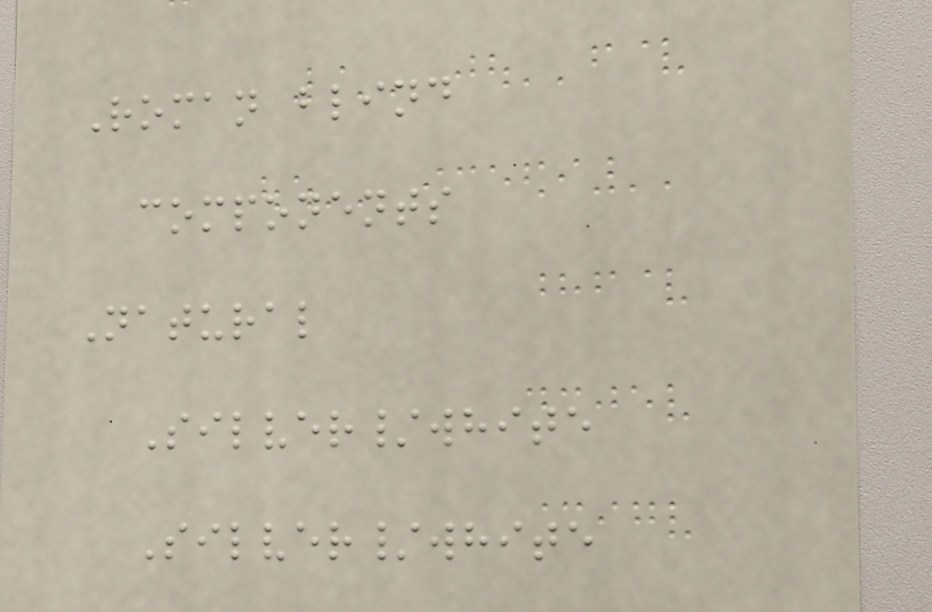Roman blind
components
Natural
Silver/white
Silver/white
